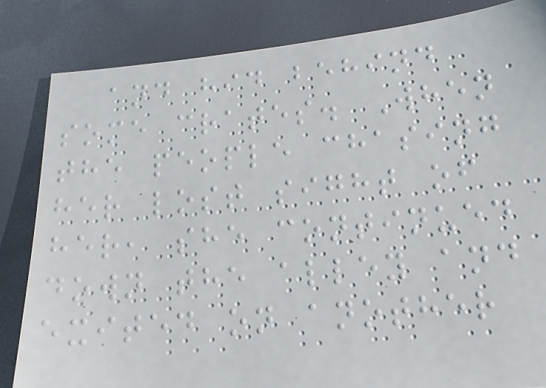and hid behind
some crates. When
the people chasing
her lost sight of
her, she continued
down the alley and
exited on another
